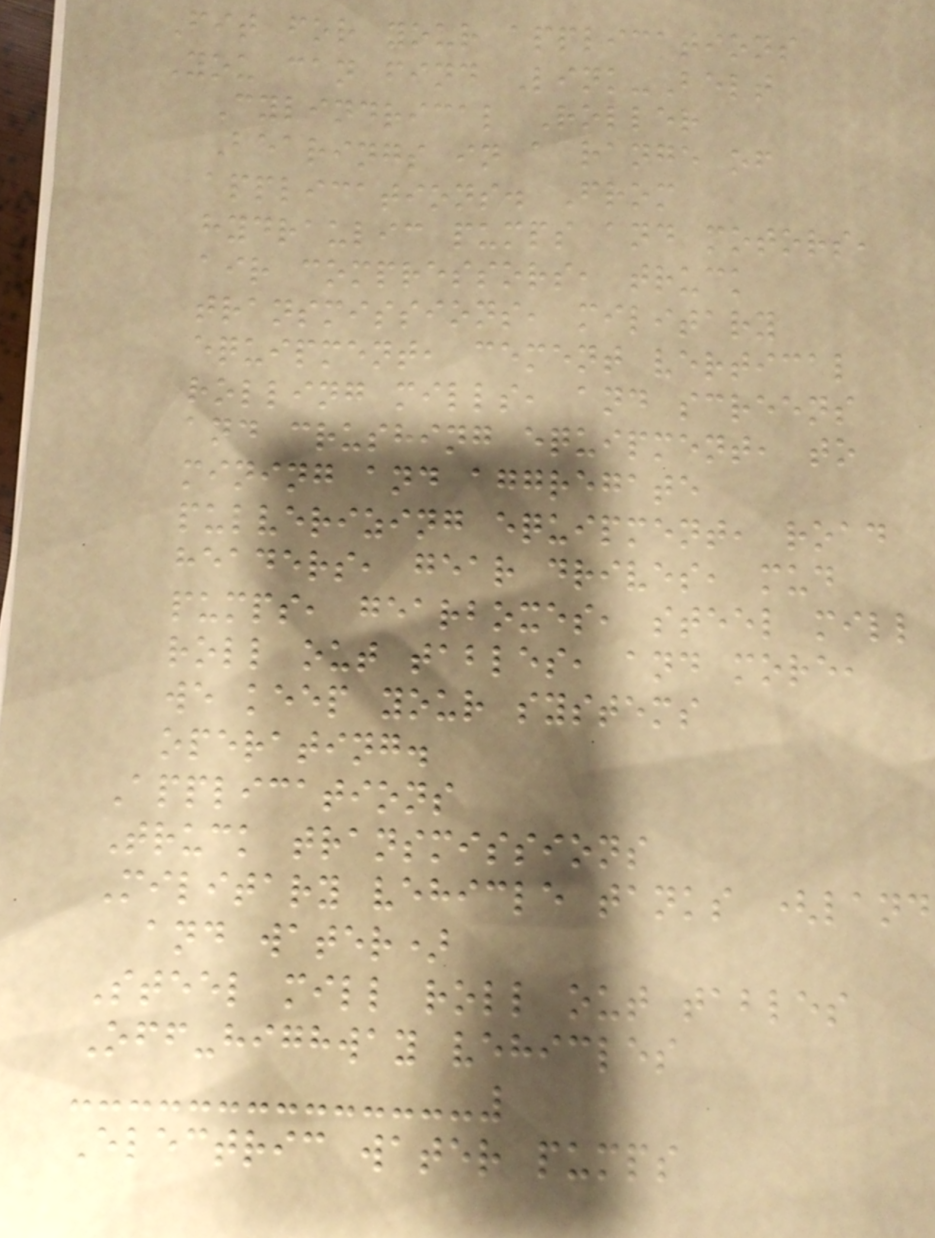Fit for your applications
You can find Link-Belt
Cylindrical Roller
Bearings in a range of
applications. From
hydraulic pumps and motors,
air compressors, truck
transmissions, military
equipment, cement vertical
rolling mills, and screens
and crushing equipment, to
mining and aggregate
pulverizing equipment, road
headers, gear drives, mud
pumps, gearboxes, steel mill
roll out tables, and more,
we keep your systems
operating.
Applications
Truck transmissions
Military vehicle tanks (land
and water)
Steel mill roll out tables
Off-highway vehicles
Electric water pumps
